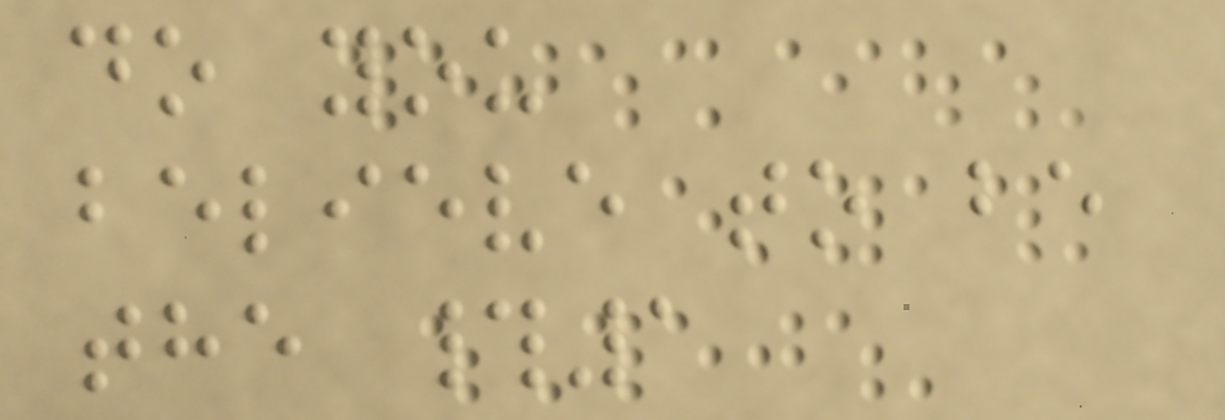do you
believe to be
the #1
